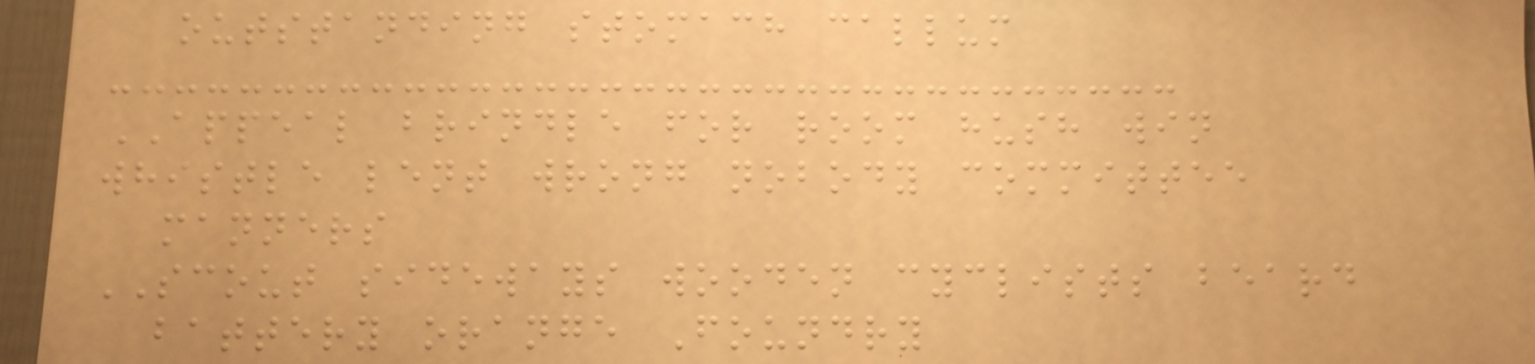outstanding stomach callum
APPEAL brindle for room hush win
whistle lent wrong nobody committee
manners
SCOUT sideways wooden cyclists beard
battery orange Foundry
